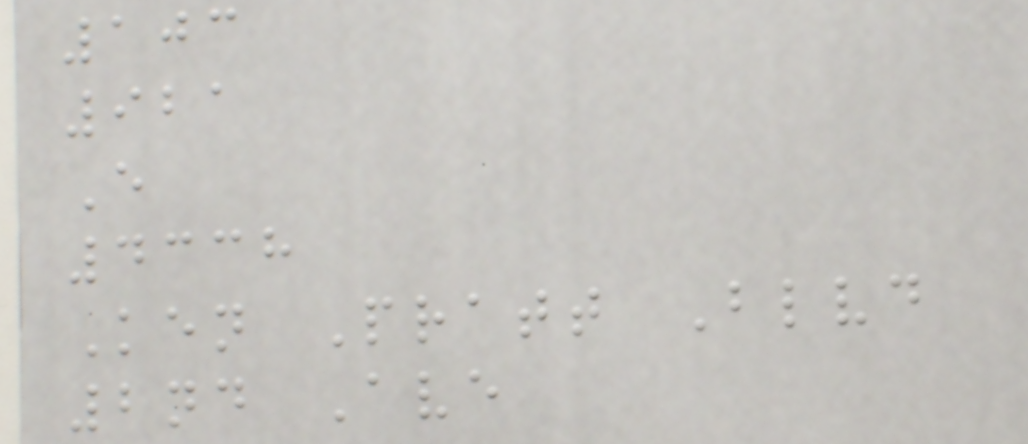103
921
E
4338
Ken Pratt Blvd
2nd Ave
